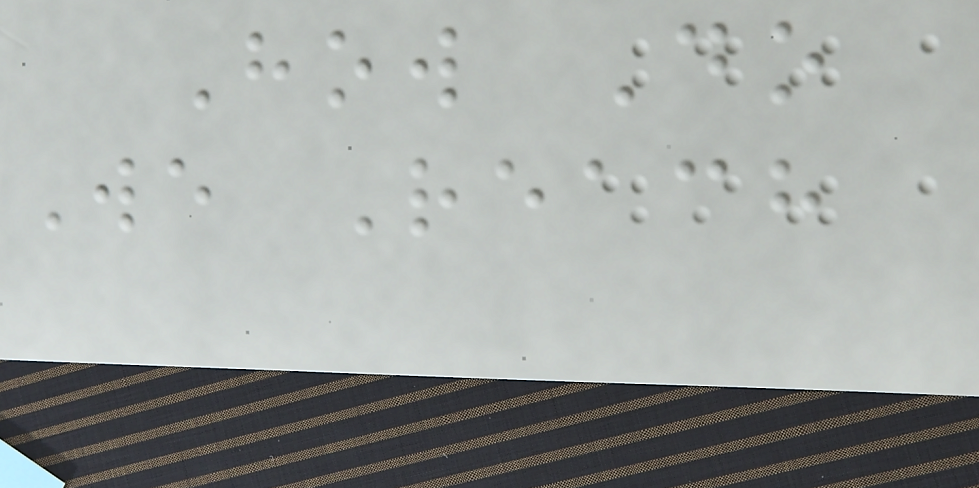How Do
We Reach
